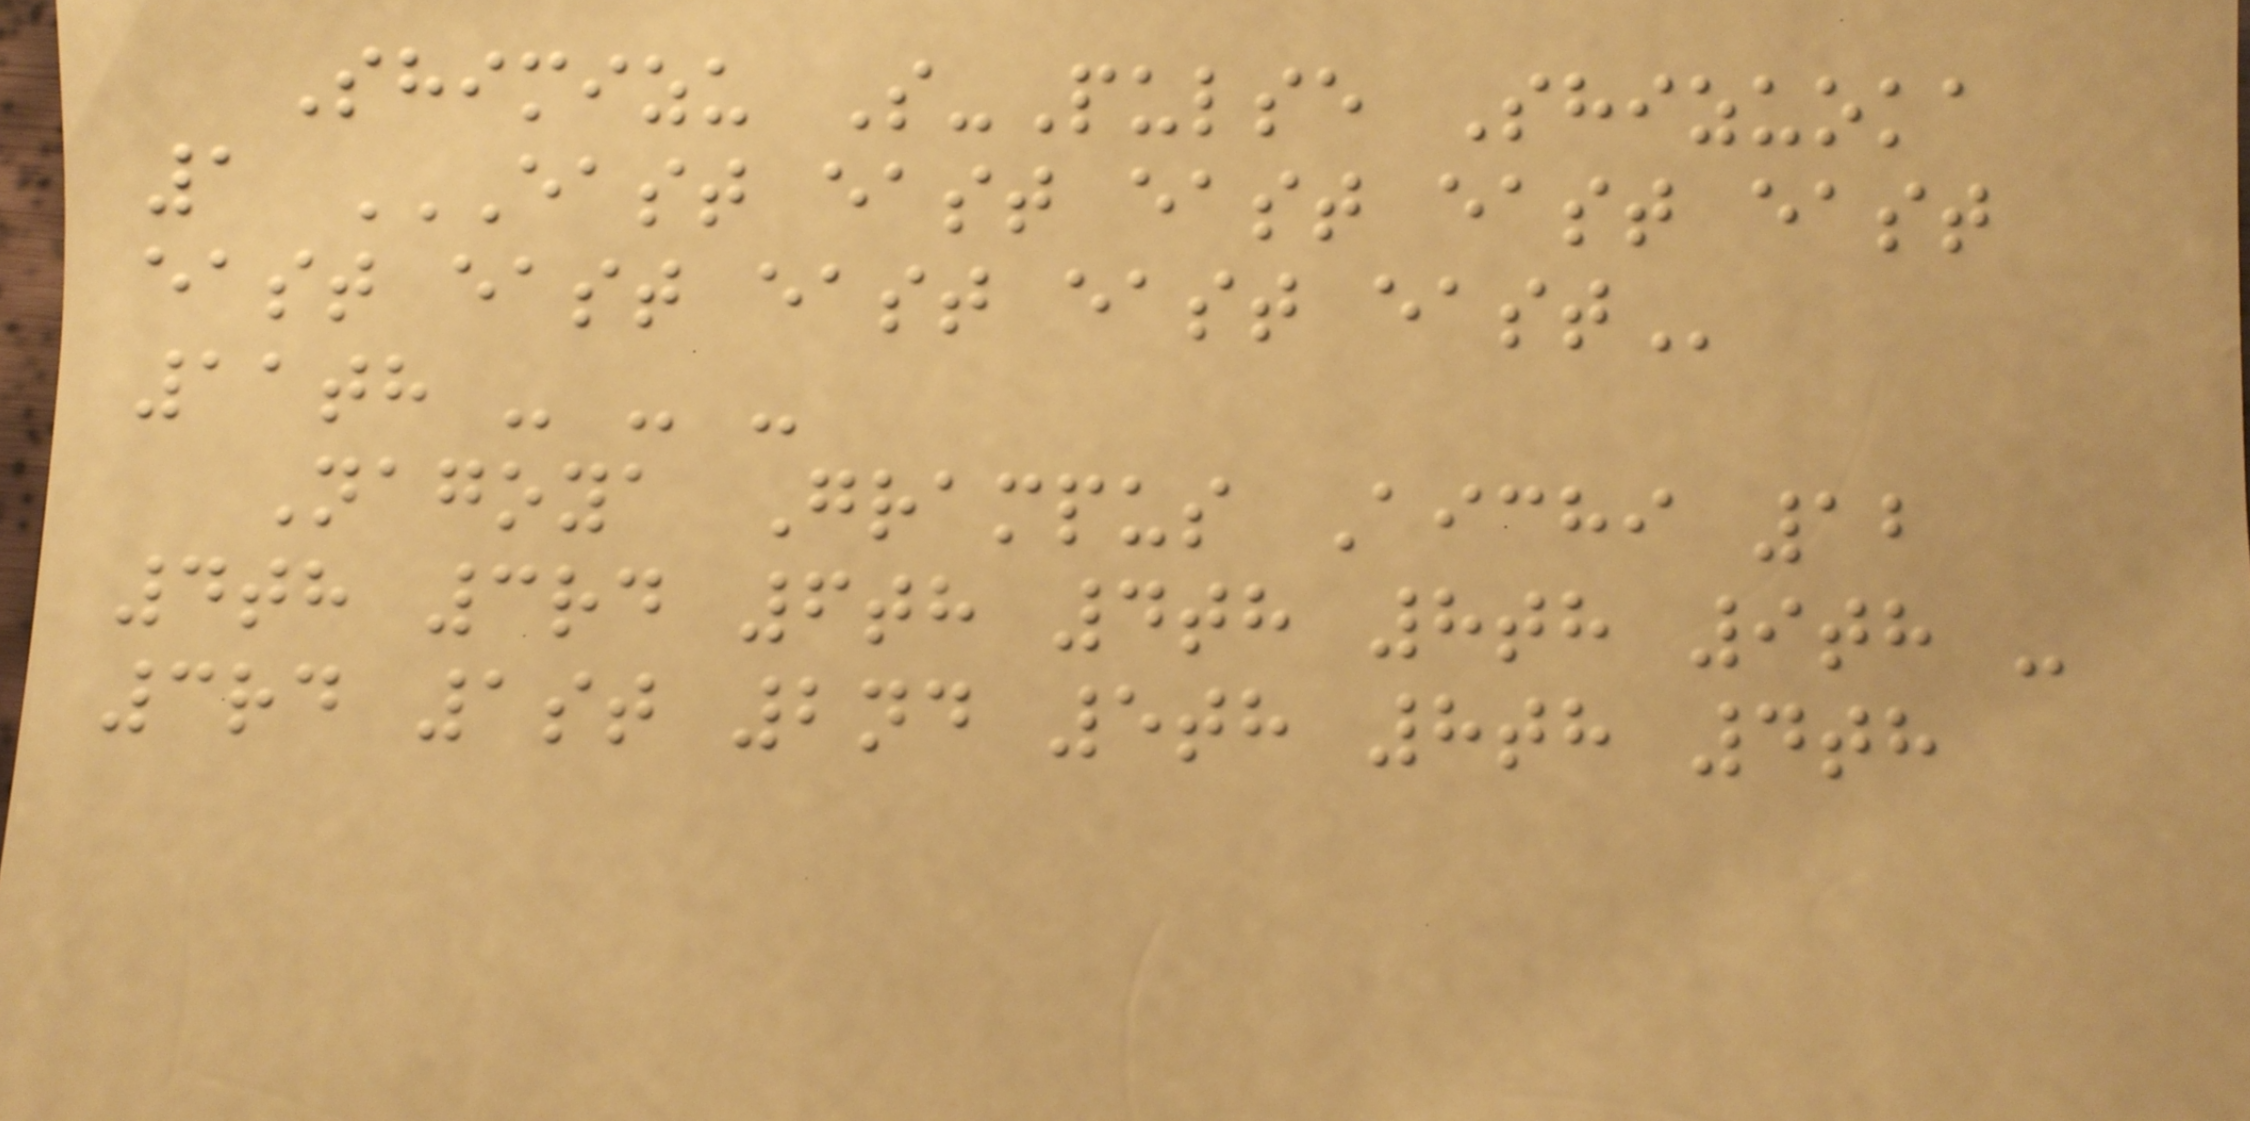Shimizu S-Pulse Shizuoka
1 EAST EAST EAST EAST EAST
EAST EAST EAST EAST EAST
11th - - -
Nagoya Grampus Aichi 12
4th 3rd 6th 4th 8th 9th -
3rd 1st 2nd 5th 8th 4th
